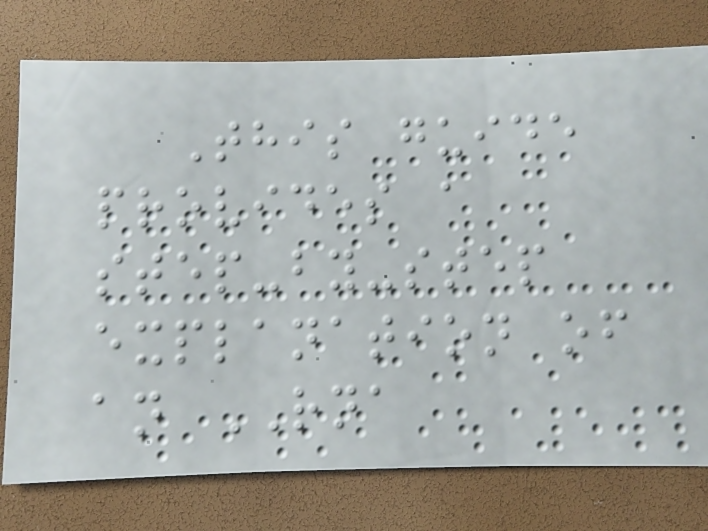This guide
provides a
step-by-step
explanation of
an RNA
